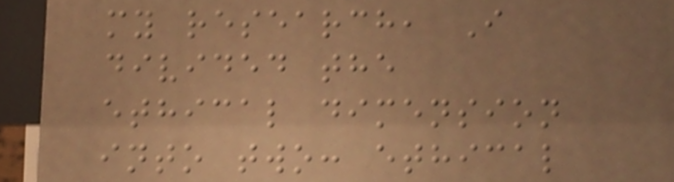my research, I
divided the
ethical dimension
into two: ethical
